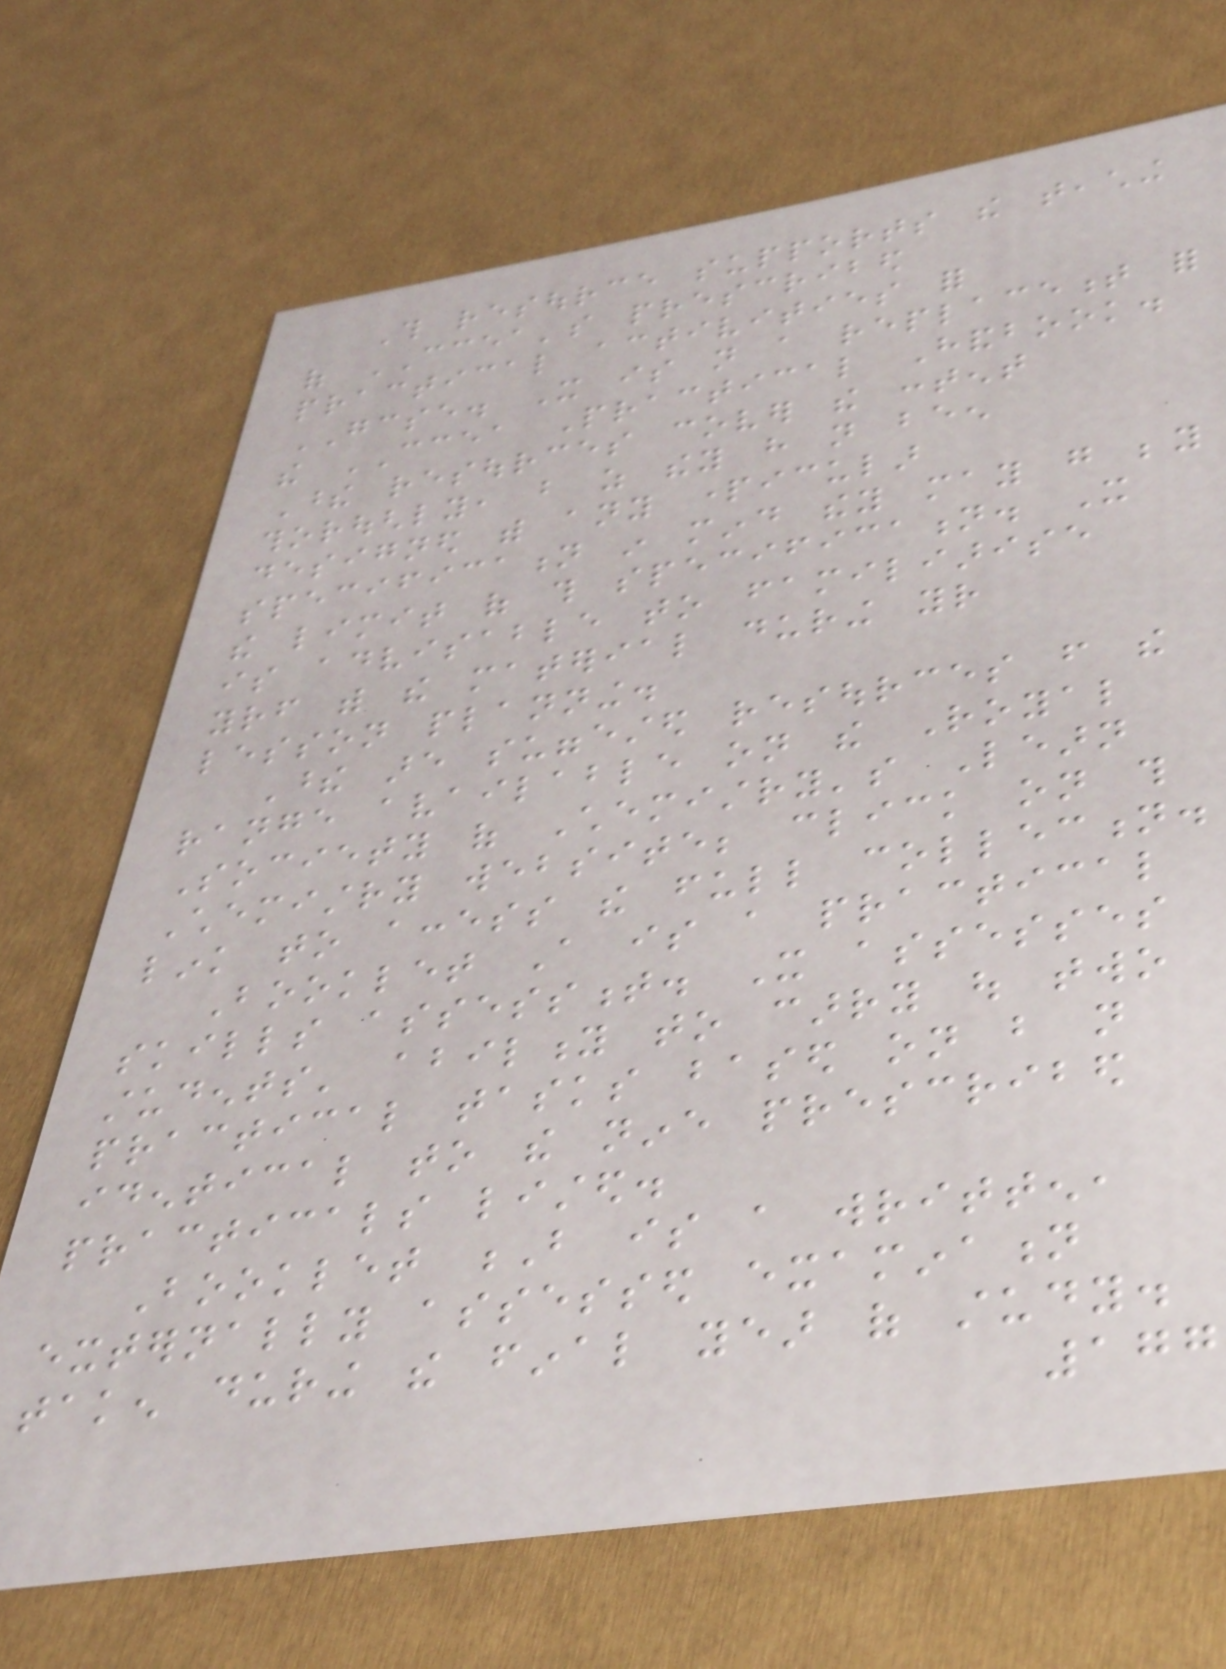This resource supports the teaching
of CCEA's prescribed
practical activities for
GCSE. It is not a replacement for
the CCEA Practical Handbook.
These resources cover the content
thoroughly, but as they have not been
designed with any particular
specification in mind they may go beyond
the limit of this specification. It
is advisable to familiarise
yourself with the material during your
lesson planning.
These are suggested resources from the
range available on the Royal
Society of Chemistry's Learn
Chemistry website; click on this
link to access the full collection.
Booklet A is a practical
skills assessment. It assesses
students' ability to carry out two
practical tasks based on but not
identical to the nine prescribed
practicals listed.
Booklet B is a written,
externally assessed examination
taken during the final year of study.
177
